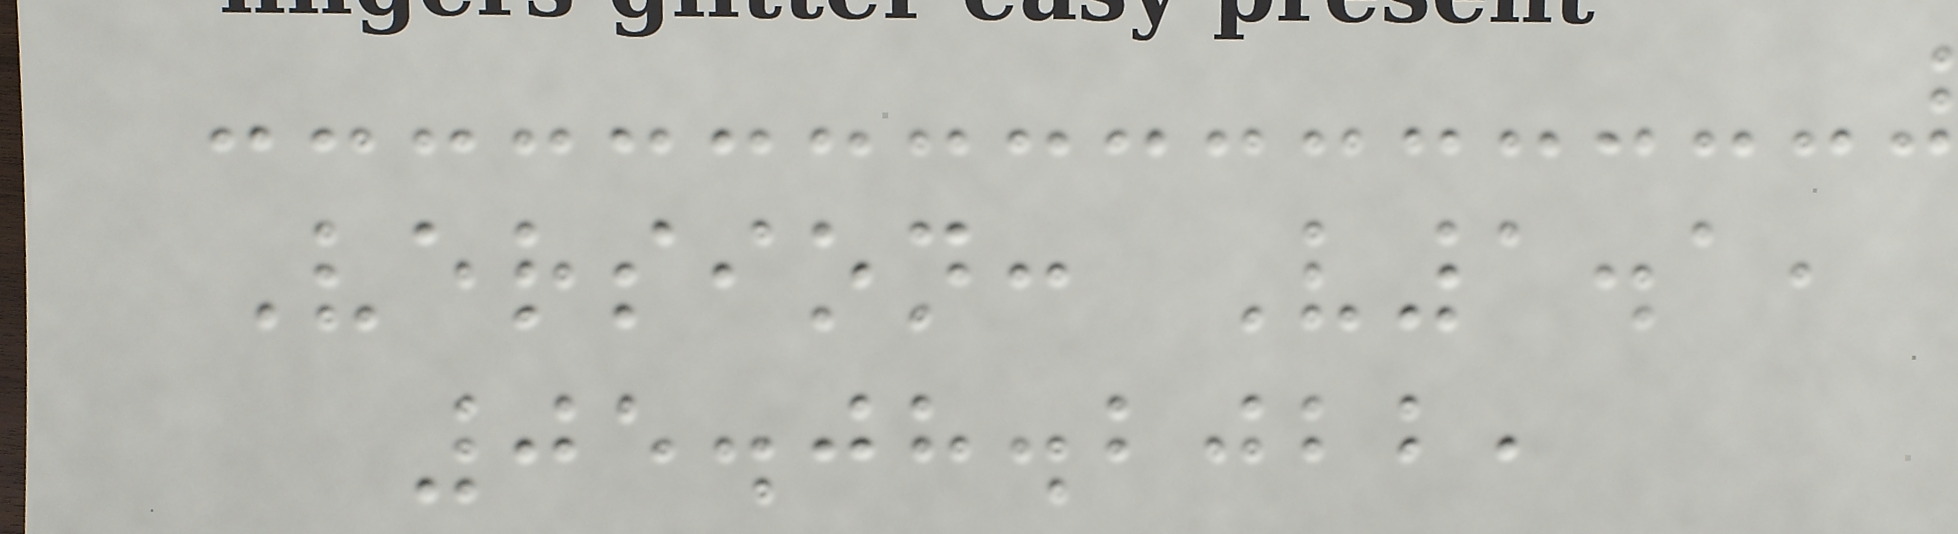Version: V1.1,
05.08.2022,
